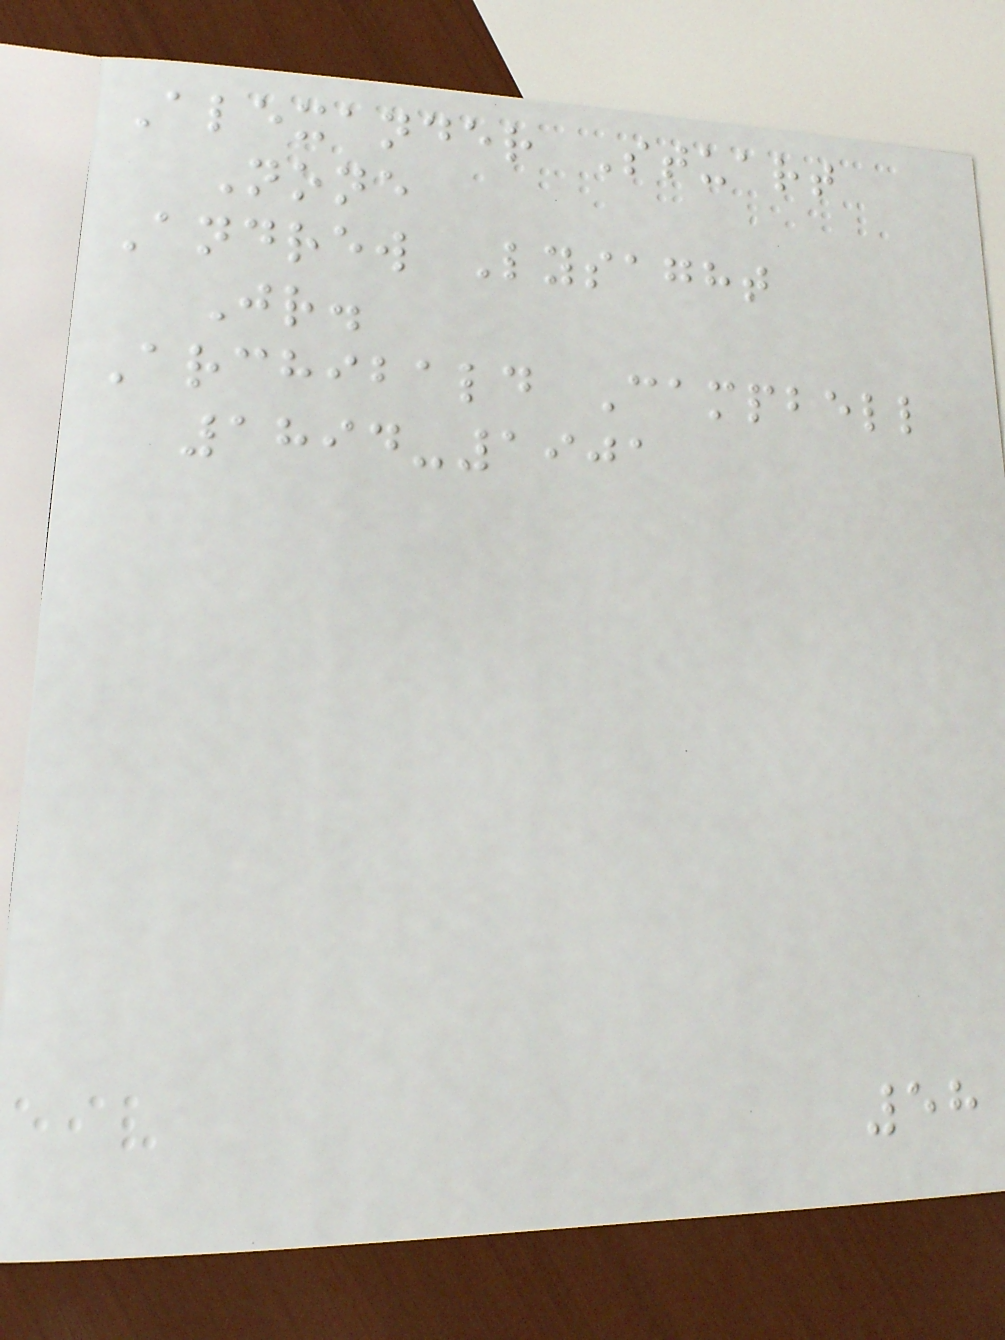Alexander Stuart
None
Andrew Lysaght
Jr.
Archibald Campbell
1894-1901
58
